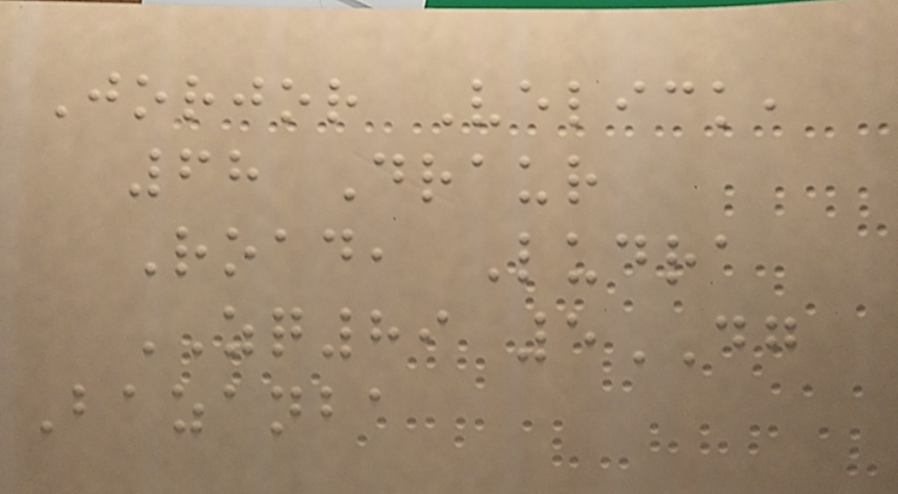Jorjor Velick,
68 Draur
Road, Ludra
ZQ89 5DG
Bazanba
